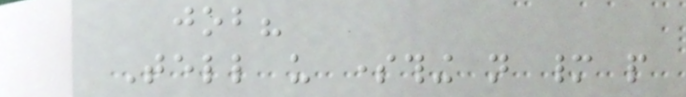job?
Tell us something not many people
